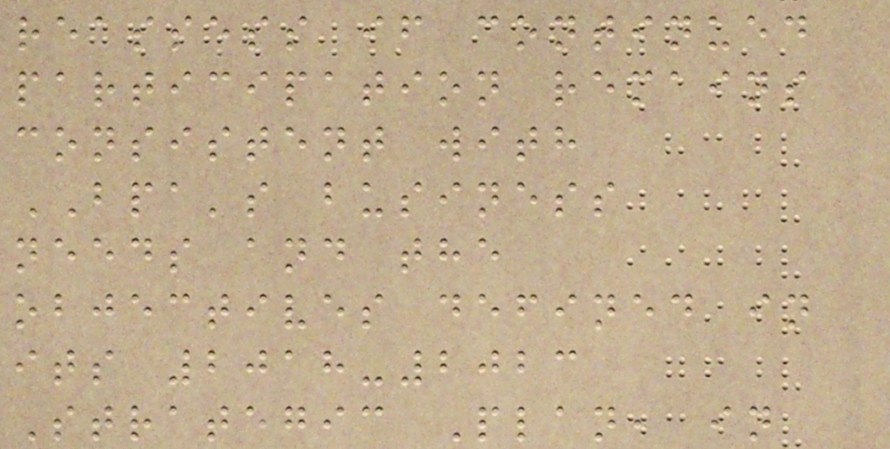reassess if continued
participation remains
consistent with
BPA's business
needs and the
objectives defined in
its 2018-2023
Strategic Plan, in
